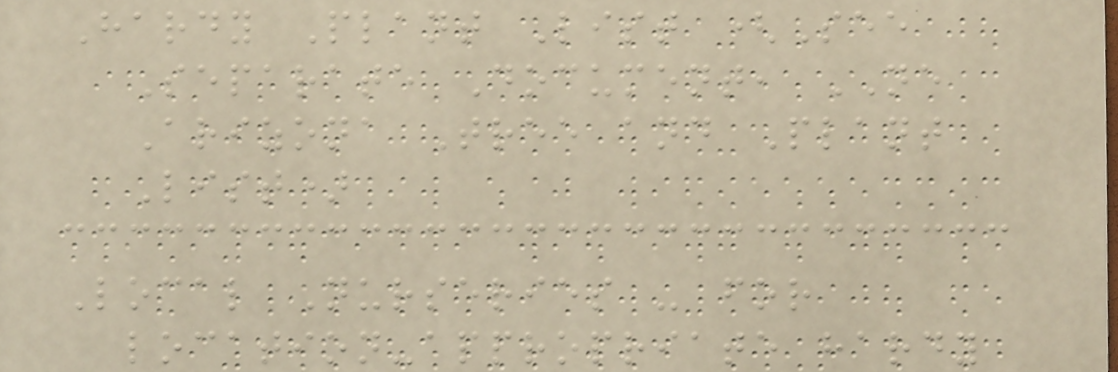Hardy Plant List (See
Separate Document, NE
Arizona Tree and Plant
List)
Local Nurseries - for
location-appropriate hardy
